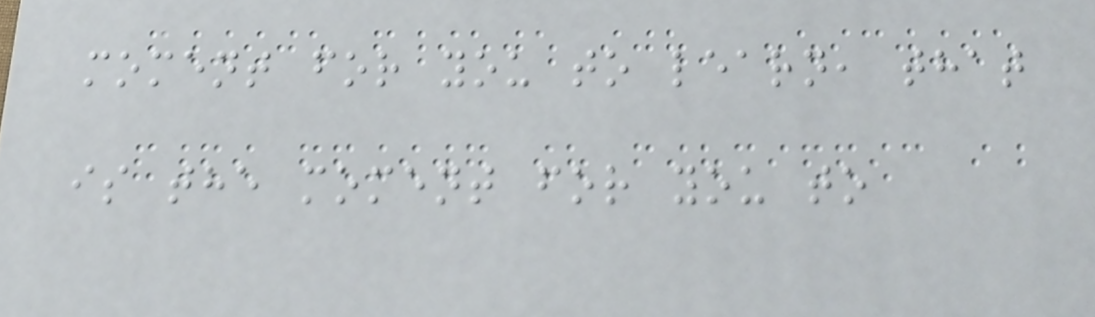moment for you to learn, that
is the moment for you to
